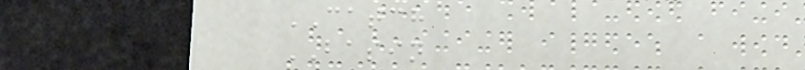CATCH
BASIN
